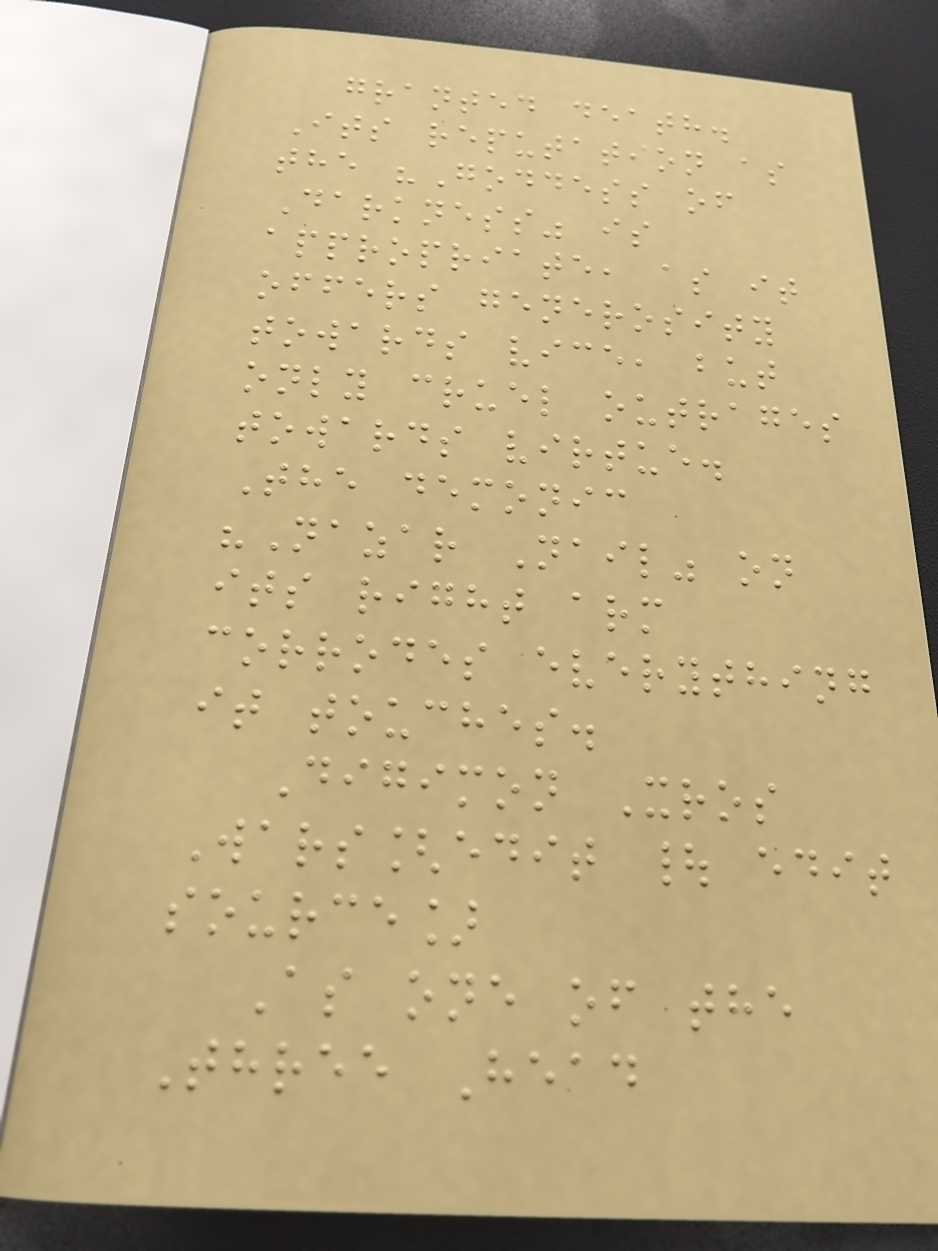granted death.
Its reputation as
the "Goddess of
Darkness" is
appropriate, as it
offers generosity
towards vice, but
only cruel outrages
towards virtue.
The demonic
"Nazar Nail" on
its right arm
corrodes everything
it touches.
Digimon Xros
Wars[edit | edit
source]
As one of the
Three Head
